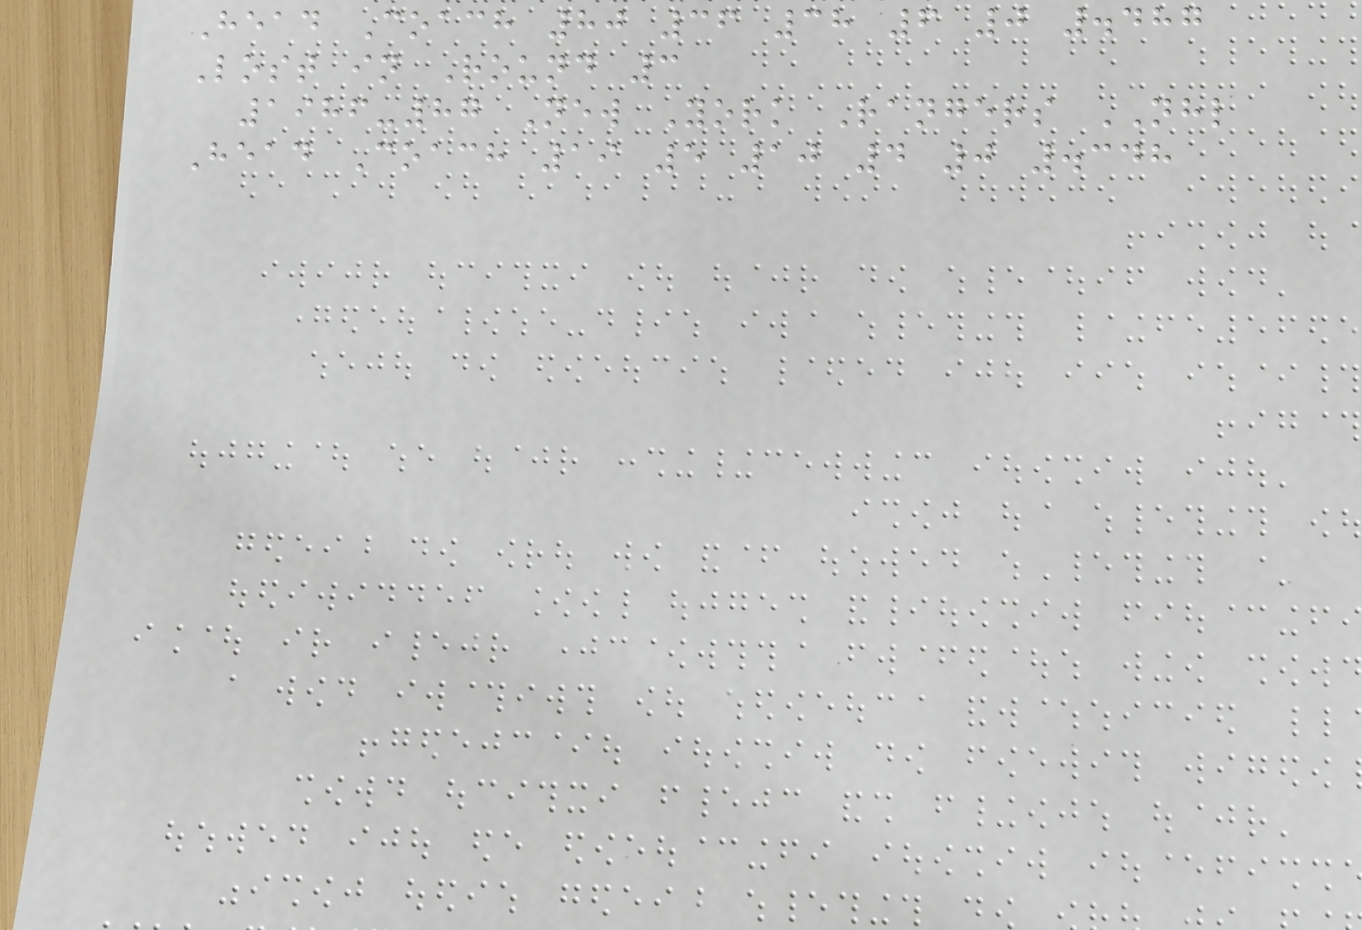Head Coach 80 36 38 6 0 .487
Lost in Round 3
1986-87 New York Rangers NHL
Head Coach 19 5 10 4 0 .348
